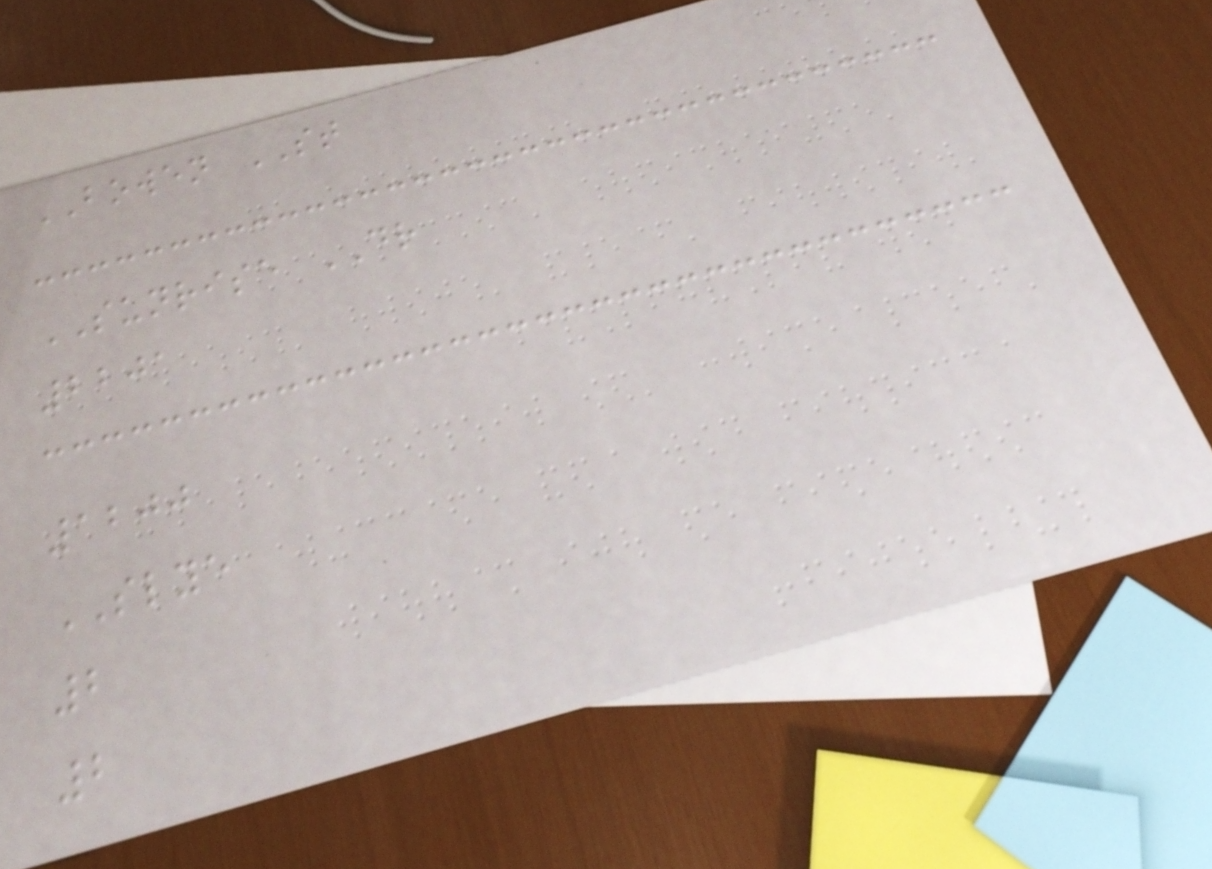BOWEN ST
SUNRISE DR
2201
1200
SLYE
2
2
